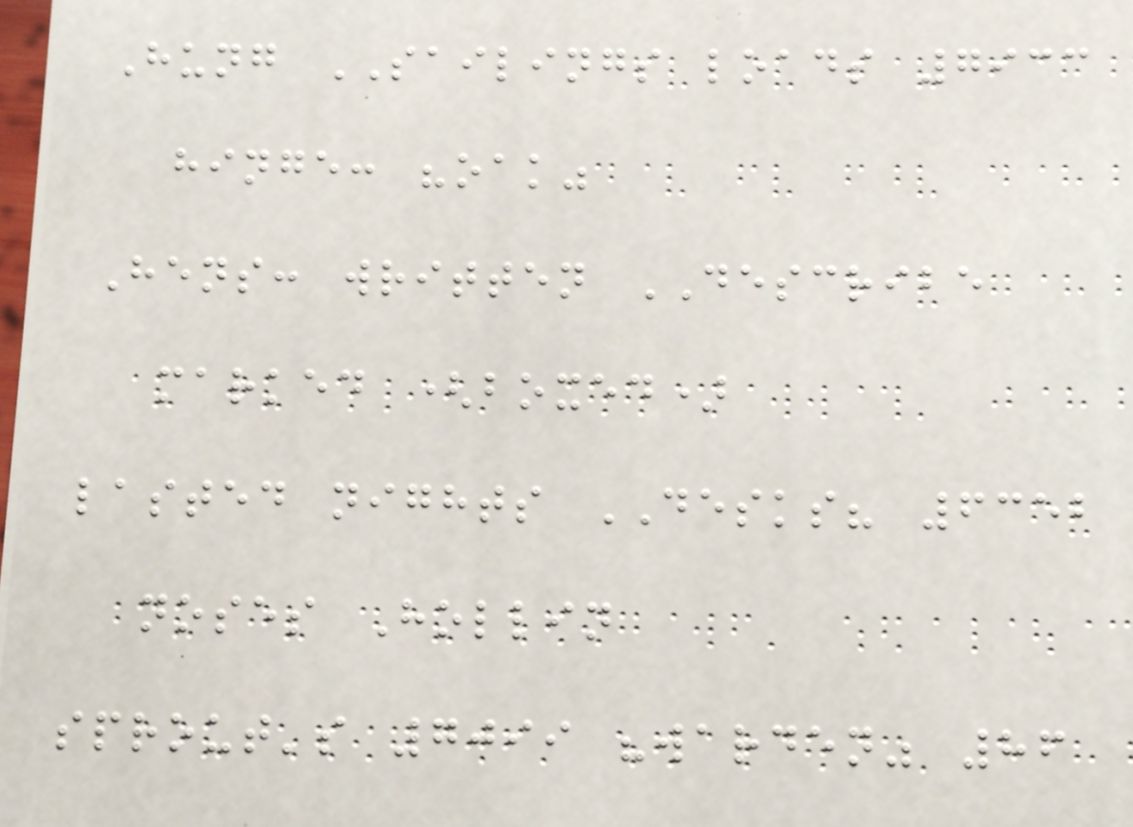Hung SAILINGS loads 7933
hinge: "oak"
Hens: written DESCRIBE
marked (boxed)
lasted nights DESKS? 6352
noses Hollin
sprout's 7099 "warden" 86
